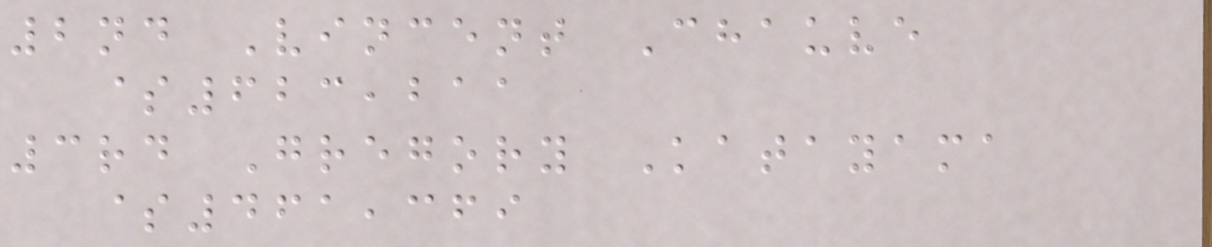2nd Vincent Chauve
$623,211
3rd Gregory Katayama
$461,369
